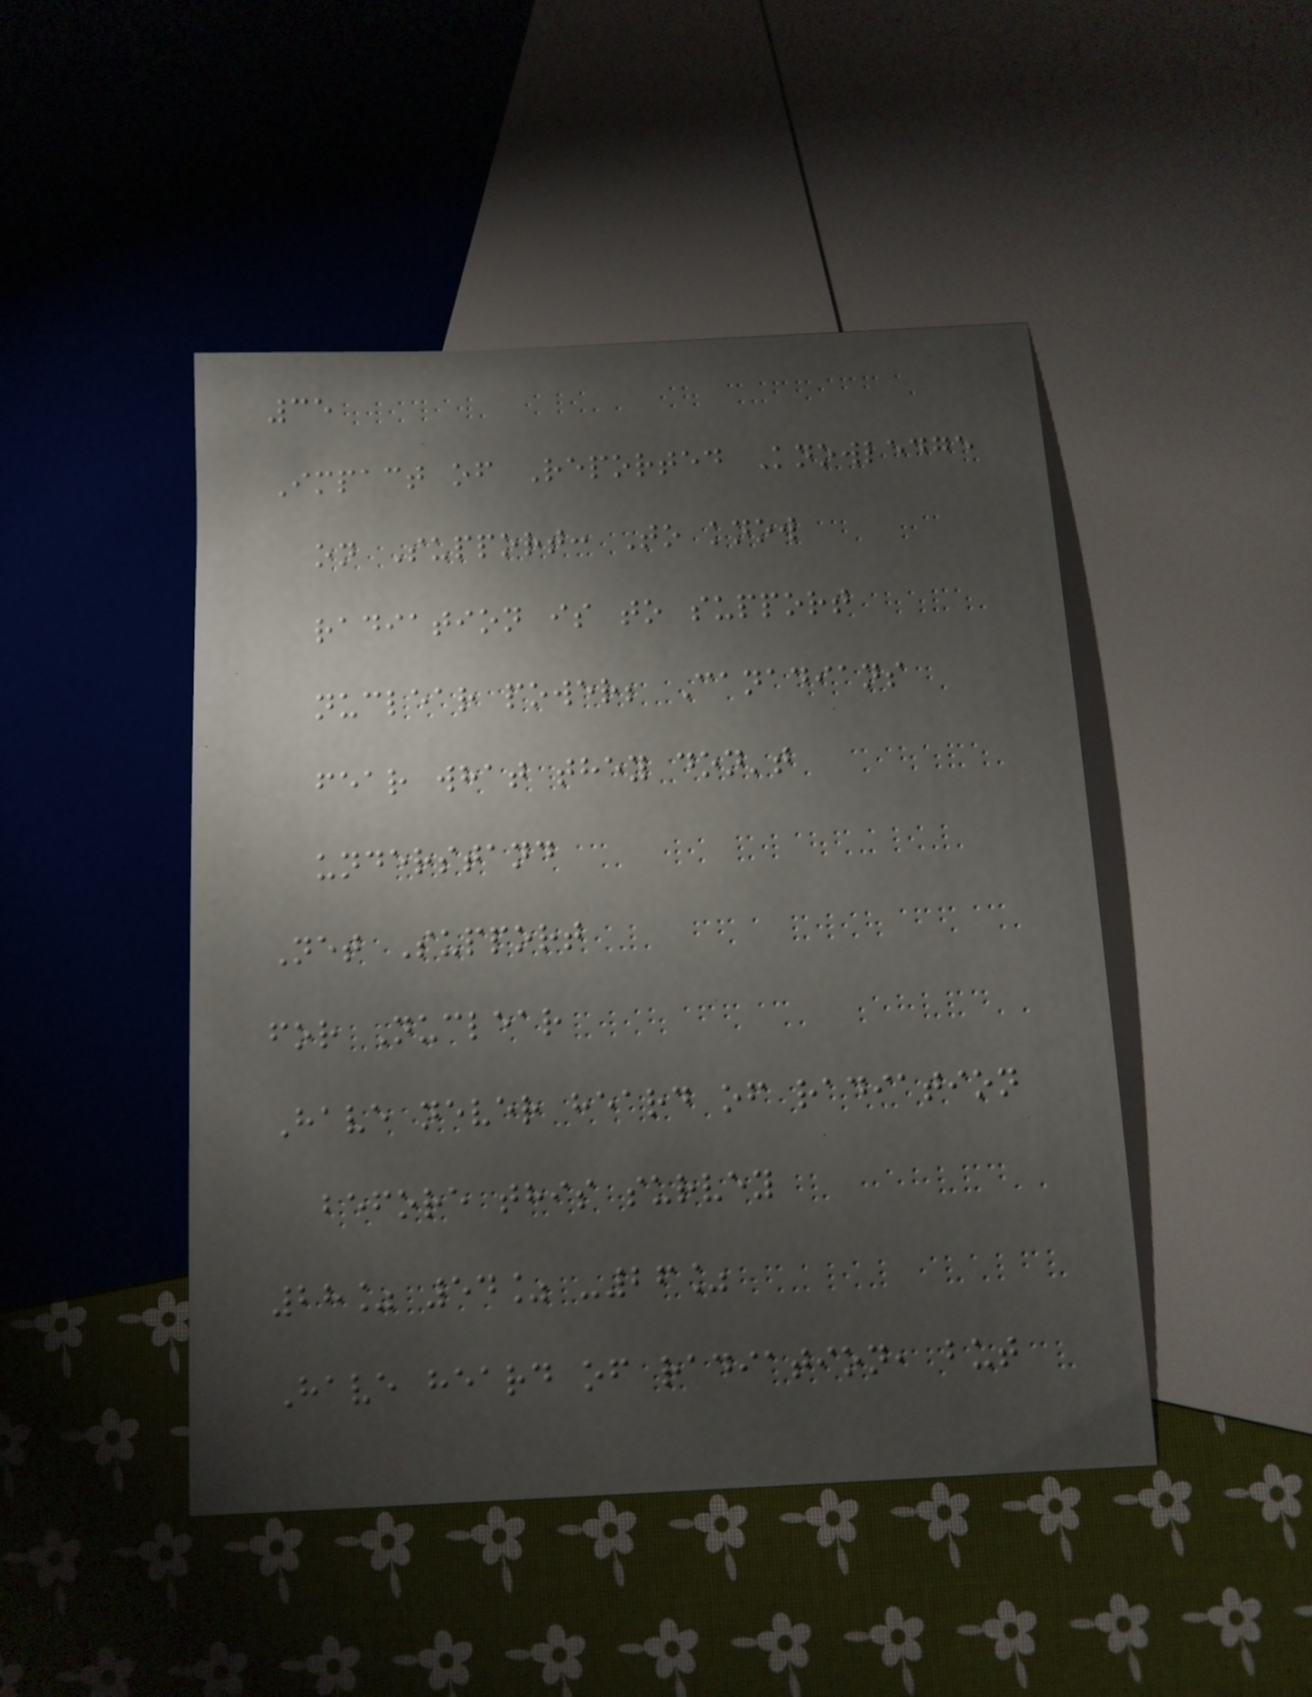35
Impact of Reported Knowledge
on Support: To know
radiation is to support
nuclear power; Canadians
fear what they don't
understand
Net Support
for Nuclear
Have never heard of radiation
before this survey
28% 54% -26%
Have heard of radiation, but
